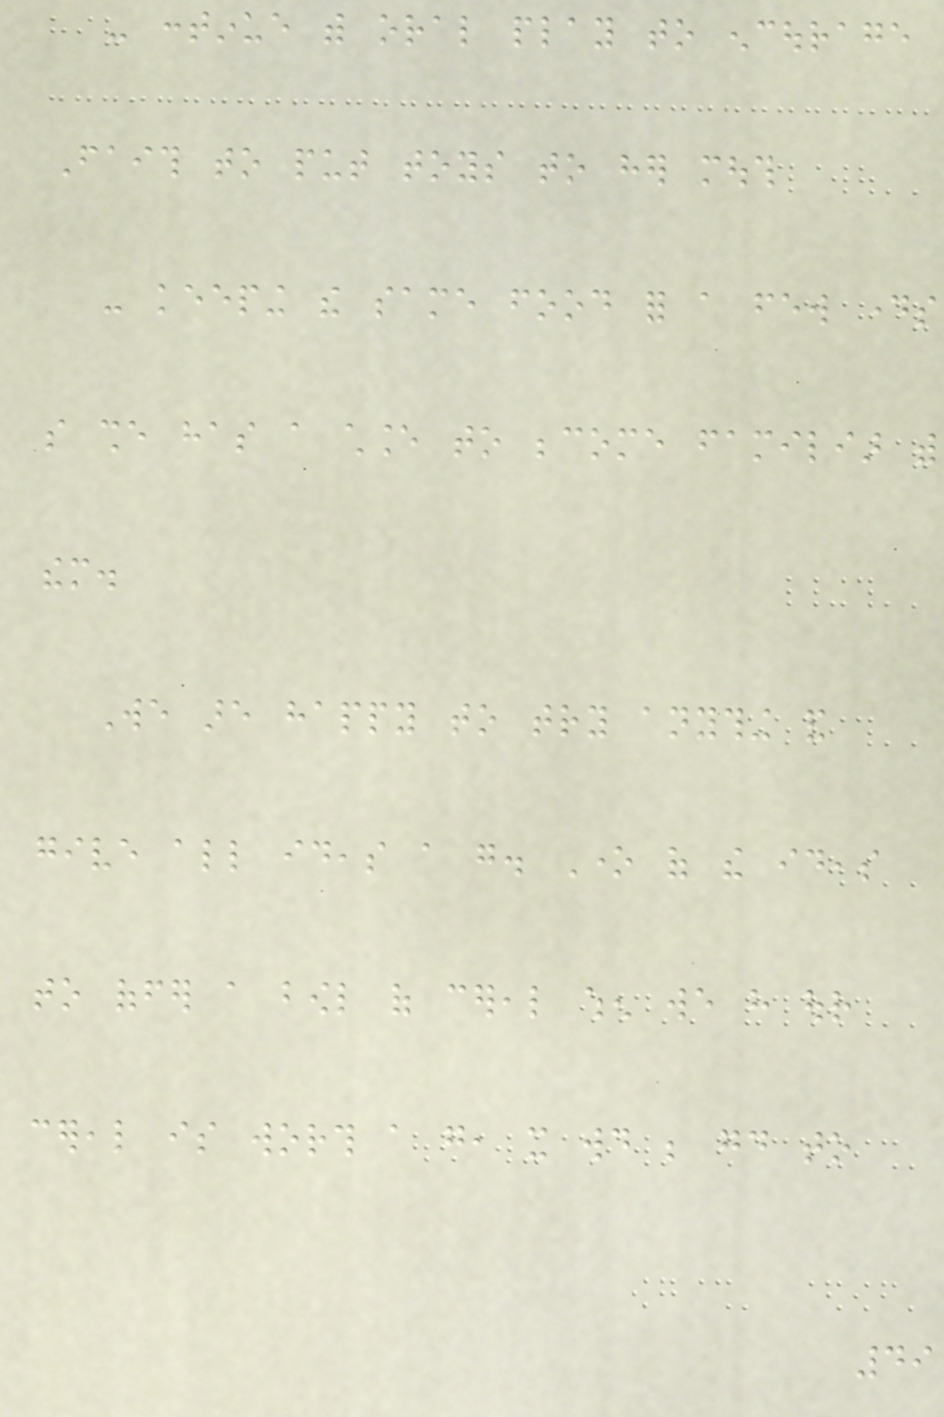- continue with oral play to encourage
Faith to put toys to her mouth
- keeping the same food for a few days
so she has a chance to become familiar with
them.
We are happy to try anything and
give all ideas a go. One of the ideas
to offer a bowl of cereal when we have our
cereal is worth a go, it would be good to
49
